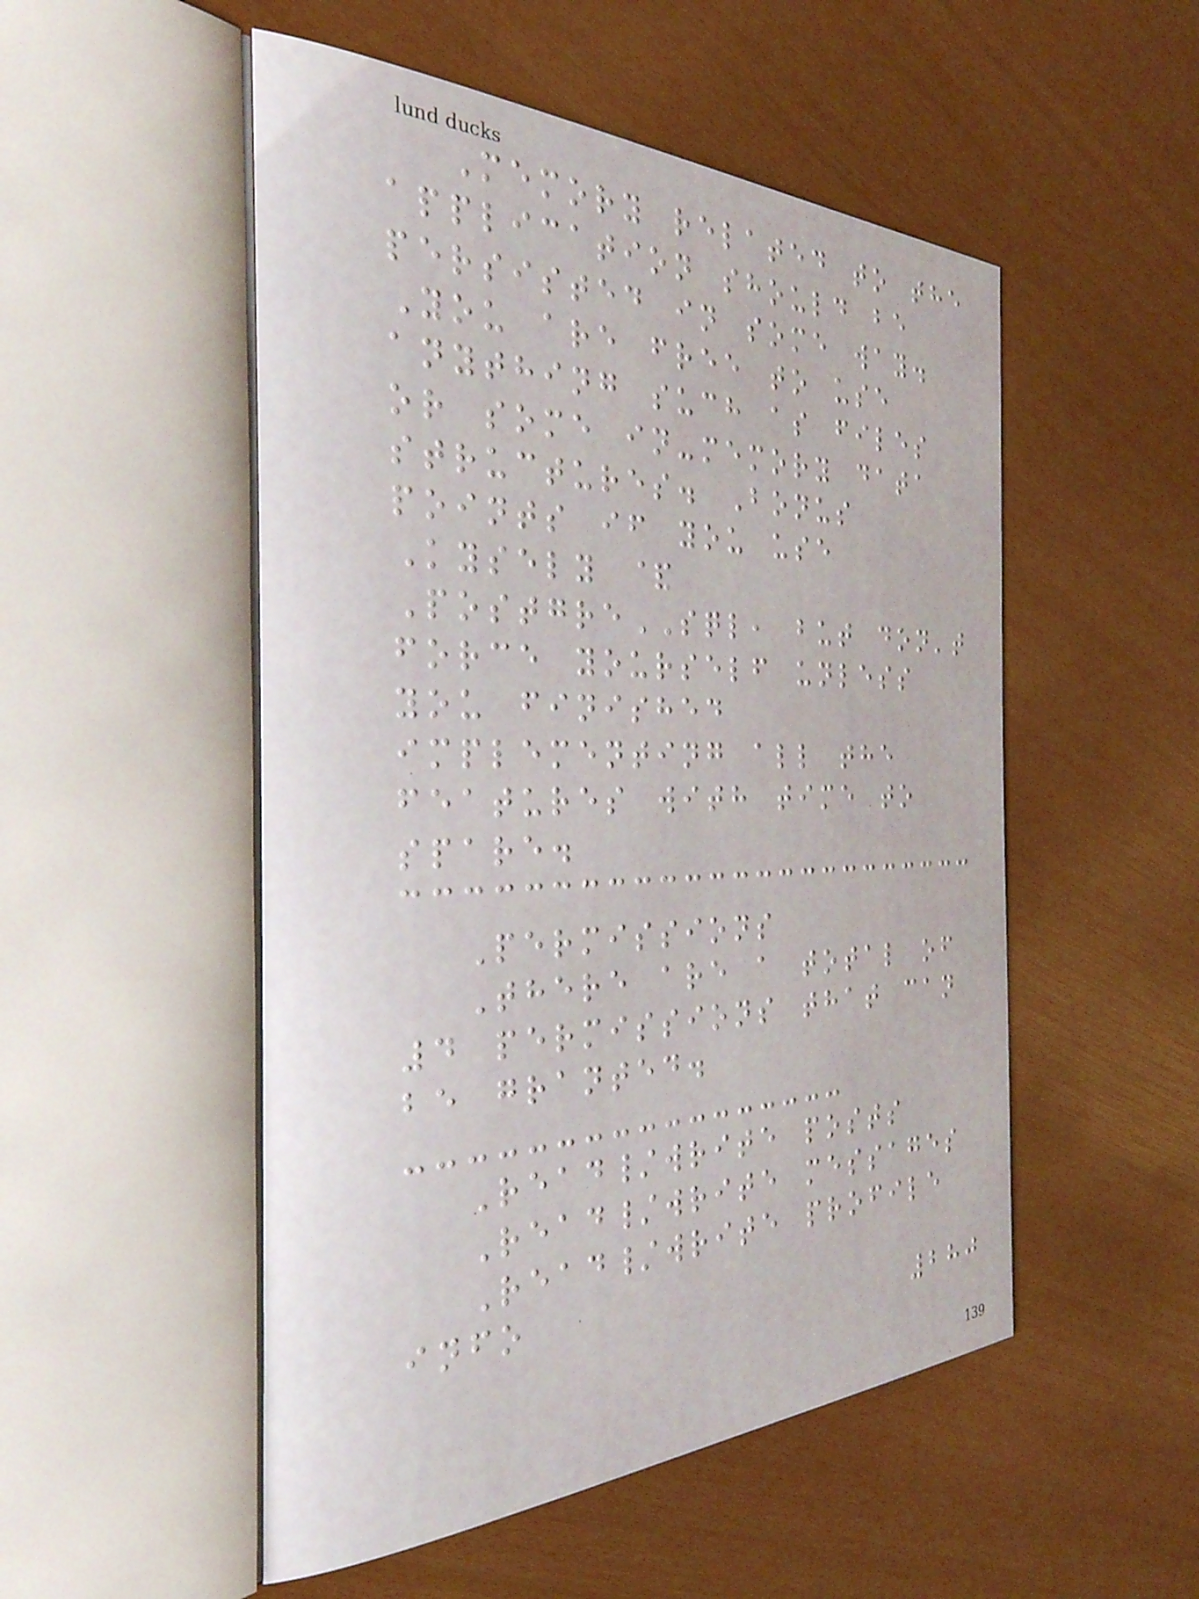Memory related to the
application should be
persisted in some way.
You are free to use
anything such as files
or some in-memory data
structures. Bonus
points if you use
Kysely &
PostgreSQL, but don't
force yourself unless
you finished
implementing all the
features with time to
spare.
Permissions
There are a total of
4 permissions that can
be granted.
Read/write posts
Read/write messages
Read/write profile
info
280
